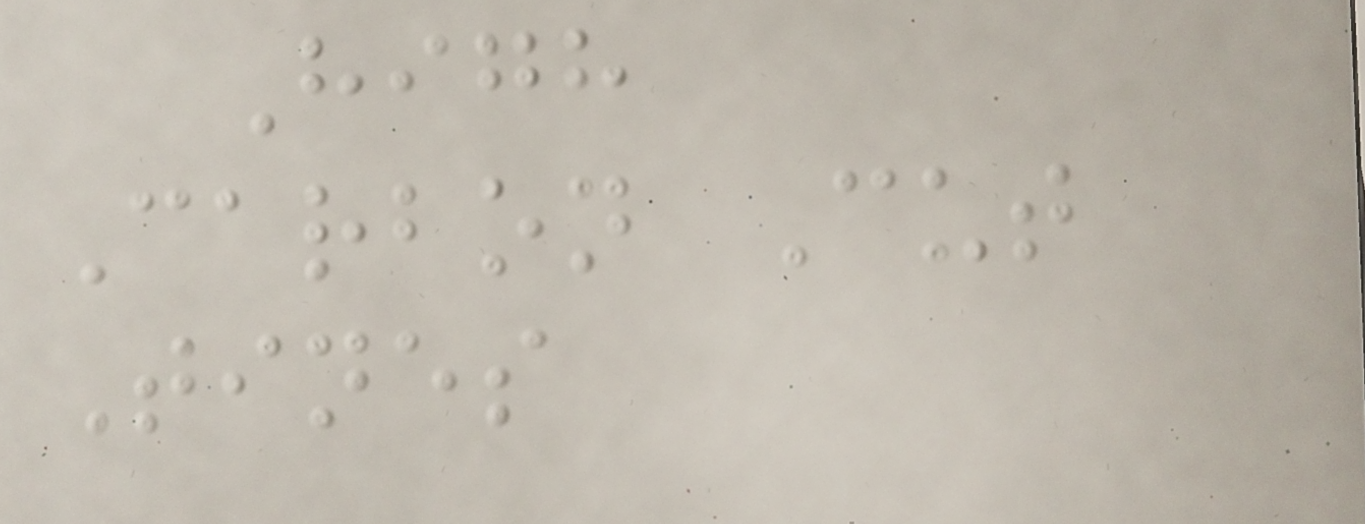High
Carbon Cut
Tines
